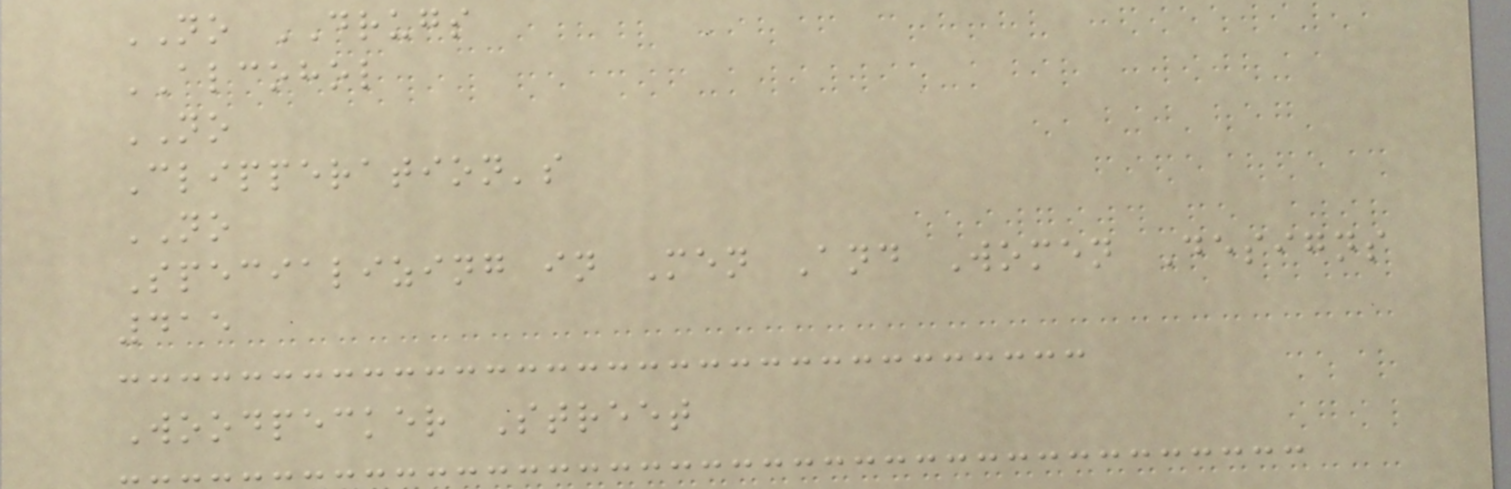NO DRUGS
ALCOHOL
NO
Clipperation's
NO
Specializing in Men And Women Designs
415
Woodpecker Street
